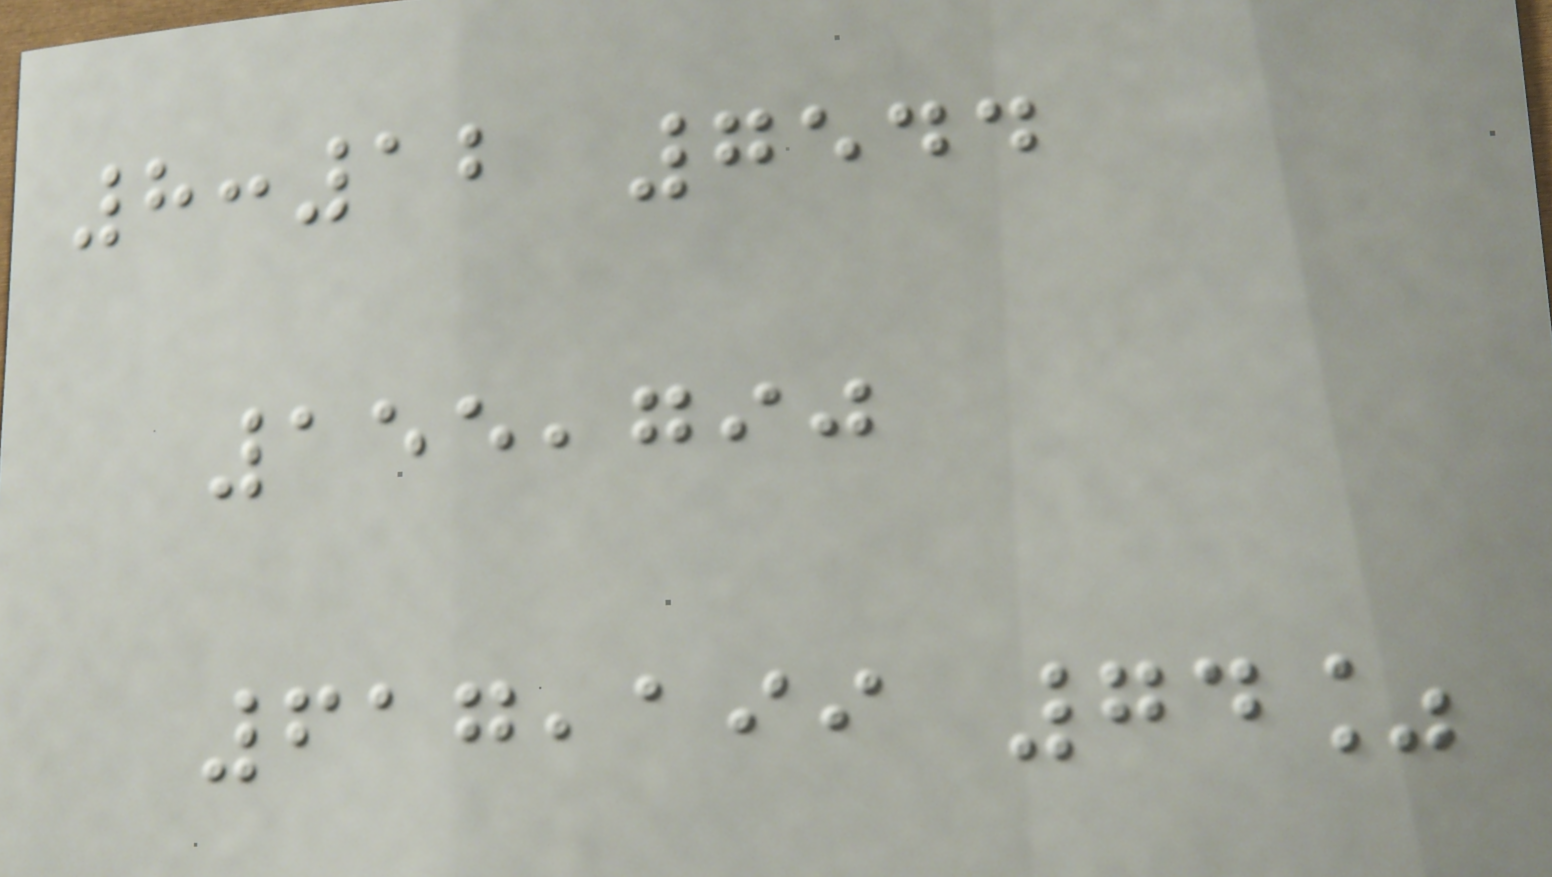8:12 7544
155,790
617,199 74%
